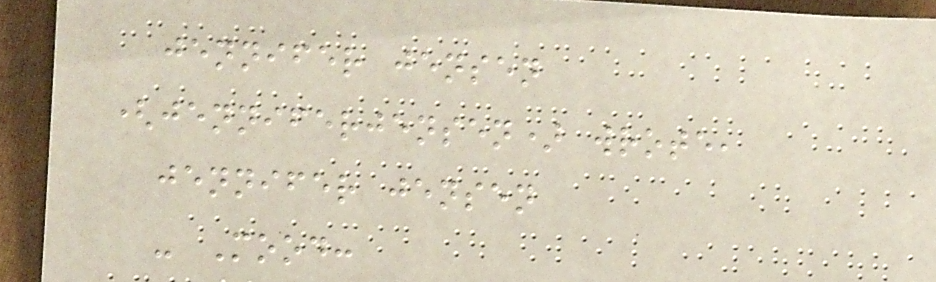jennifer jensen
(jenniferjensen) wrote,
jennifer jensen
- Mood:
